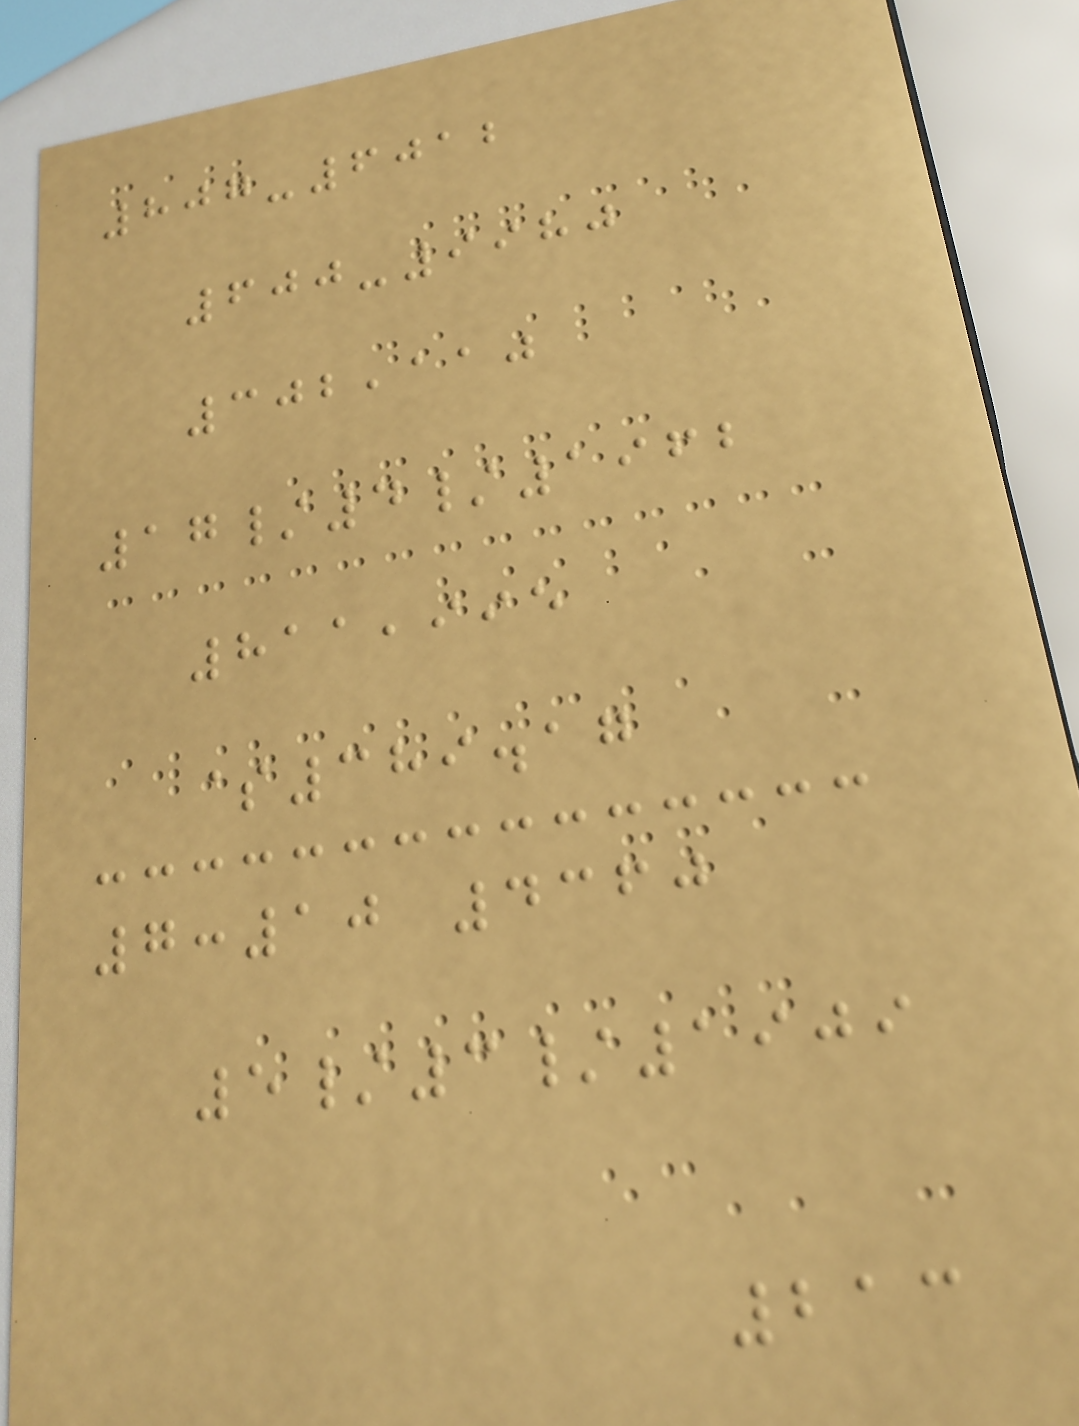807-6012
600-9980
302,110
17/4/1962
811,995
$389.17
7:10 4360
5/3/1909
213
